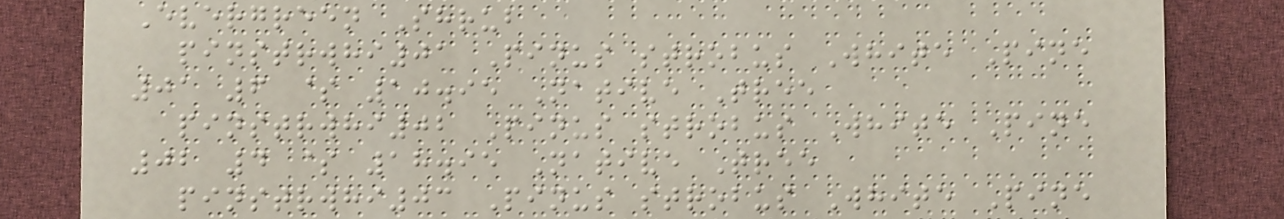Evergreen Shrub
pinstrwhi01 Pinus strobus White Pine
01 6 $ 10.95 Native Tree
pinstrwhi02 Pinus strobus White Pine
02 4 $ 18.95 Native Tree
pinstrwhi03 Pinus strobus White Pine
